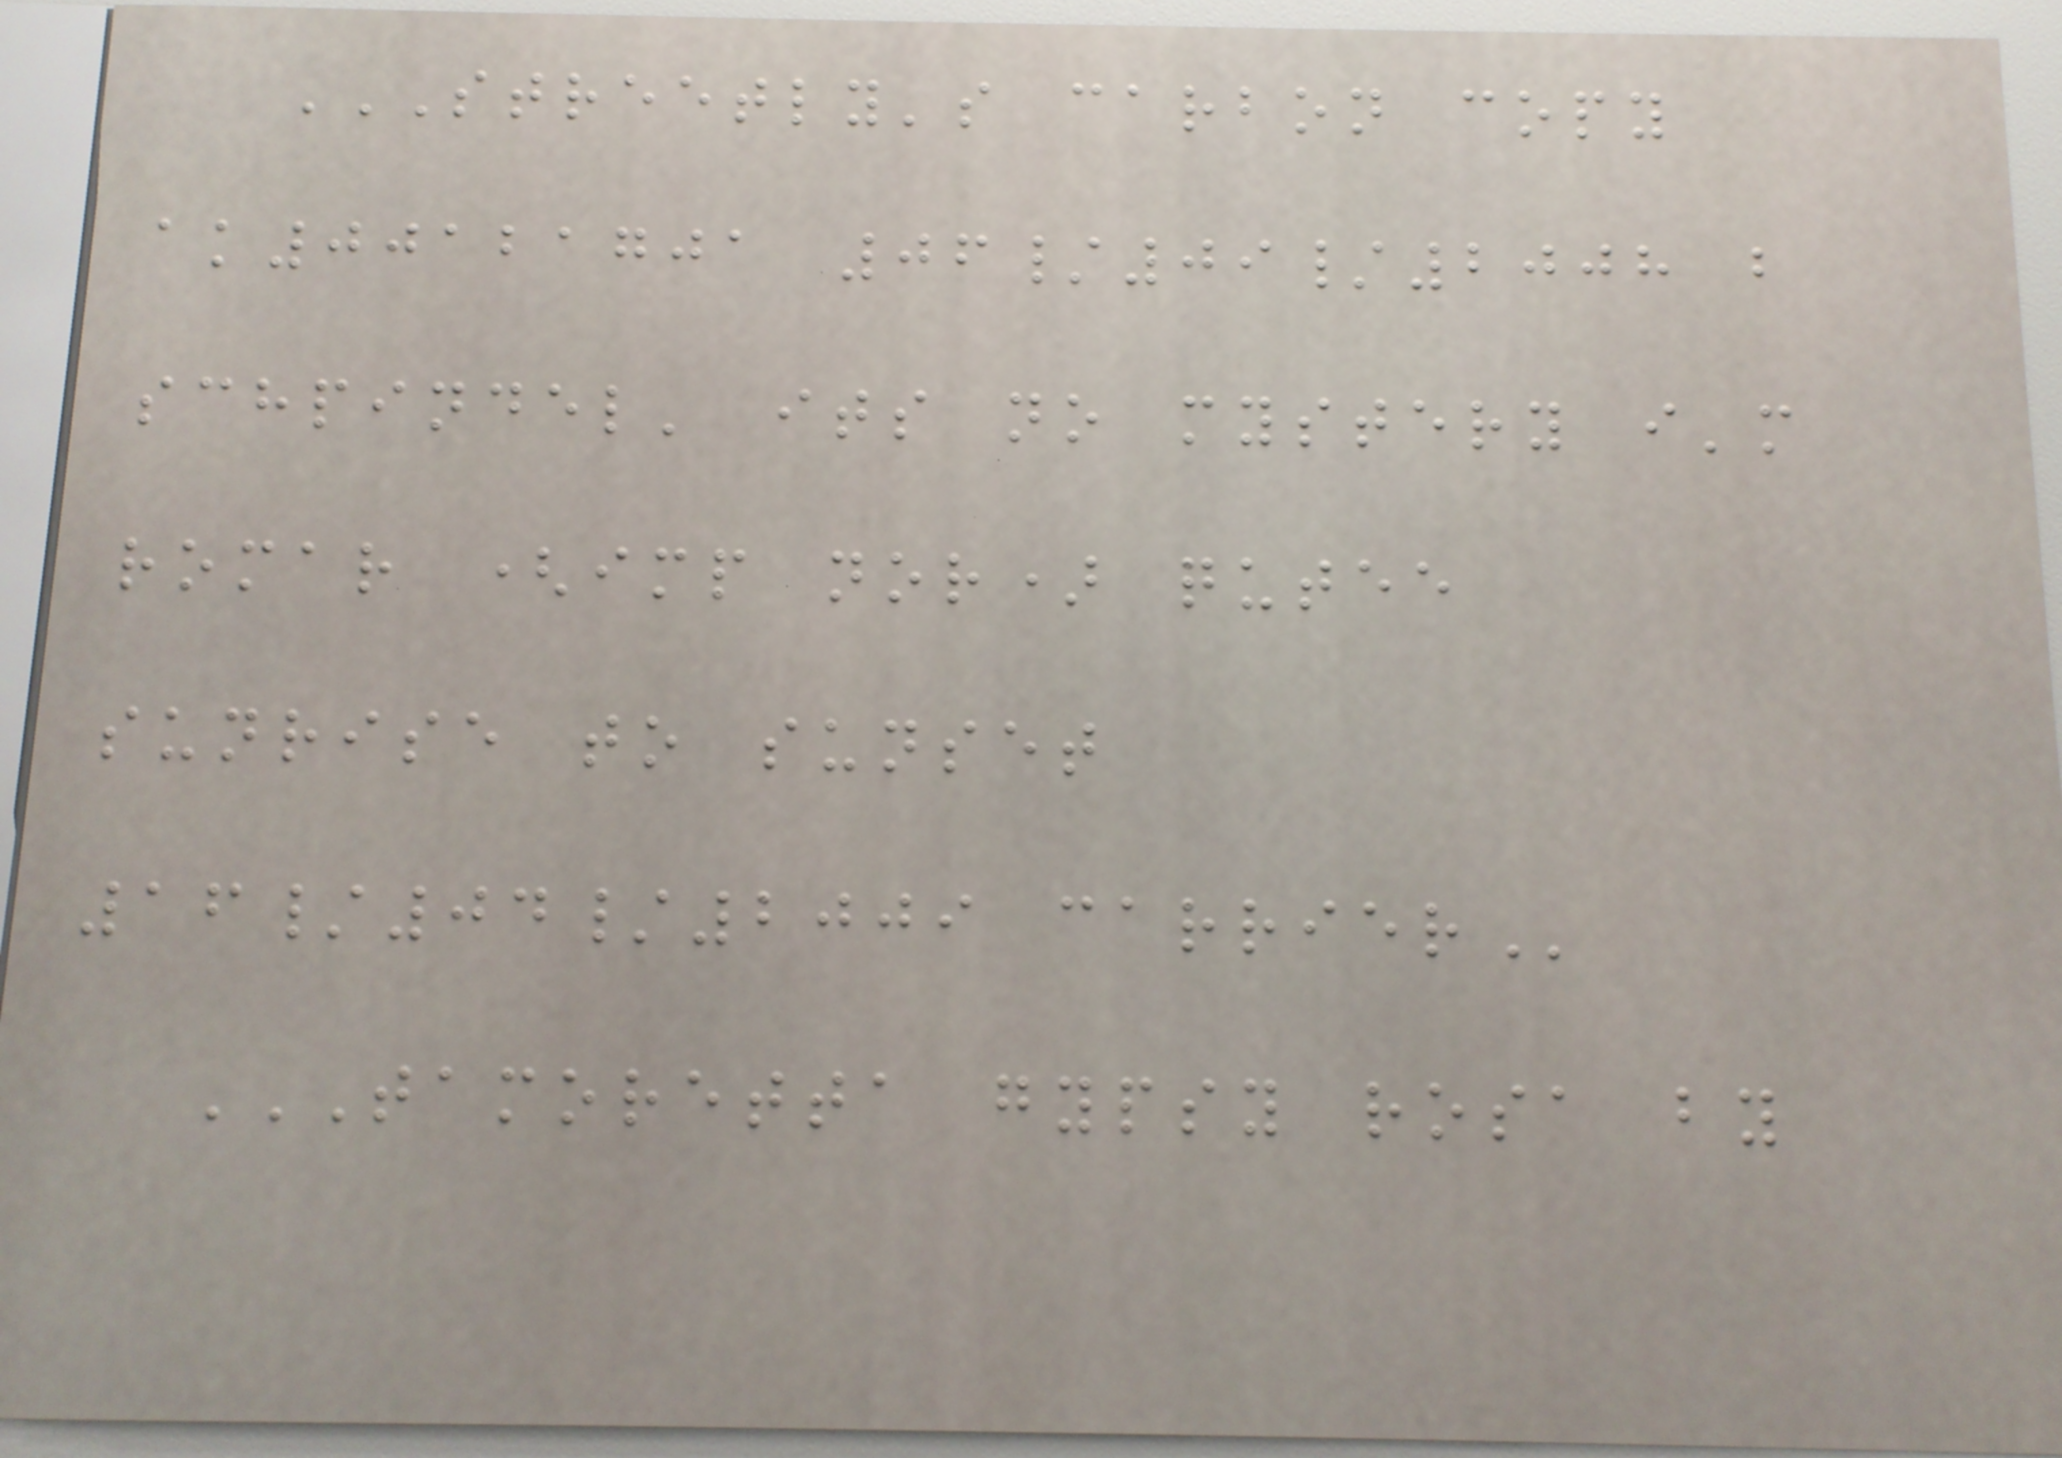STREETLY'S CARBON COPY
AK00121701 06/09/2008 B
SCHPINDEL' ITS NO MYSTERY I'M
ROMAR (IMP NOR) QUTEE
SUNRISE TO SUNSET
16/04/2009 CARRIER
TAMORETTA GYPSY ROSA BY
